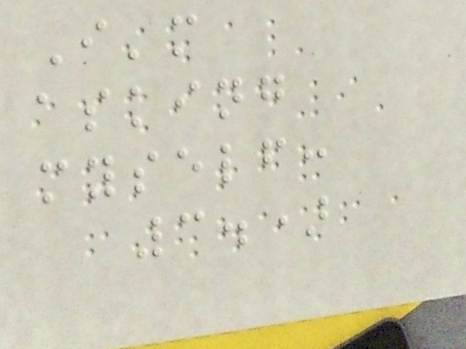I'm
asking
myself:
3.)
